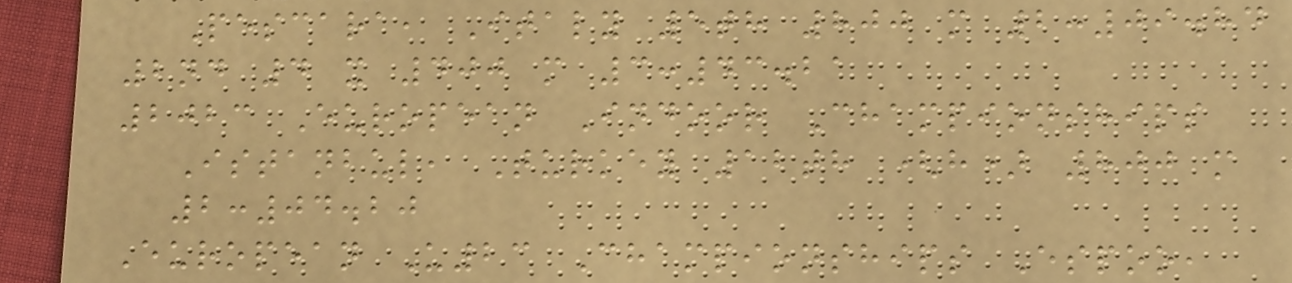Pescara, Italy 5th 800 m 2:09.84
2nd 4 x 400 m 3:43.21
2023 European Indoor Championships
Istanbul, Turkey 12th (h) 800 m
2:04.20
European U23 Championships Espoo,
